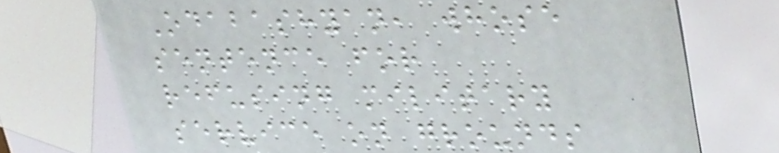Odabashyan, whose
sentence for
refusing military
service on grounds
